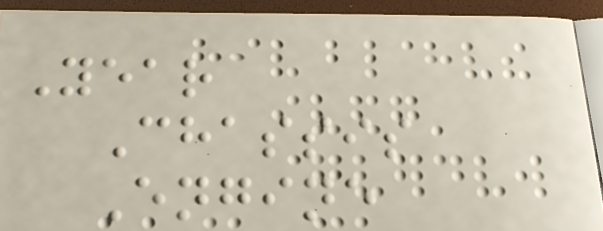Year
Chassis
Engine
